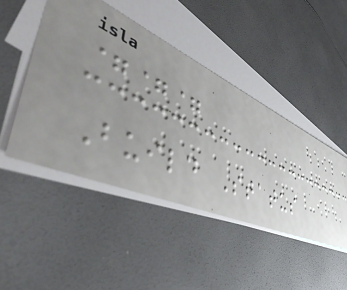===
Build Status
